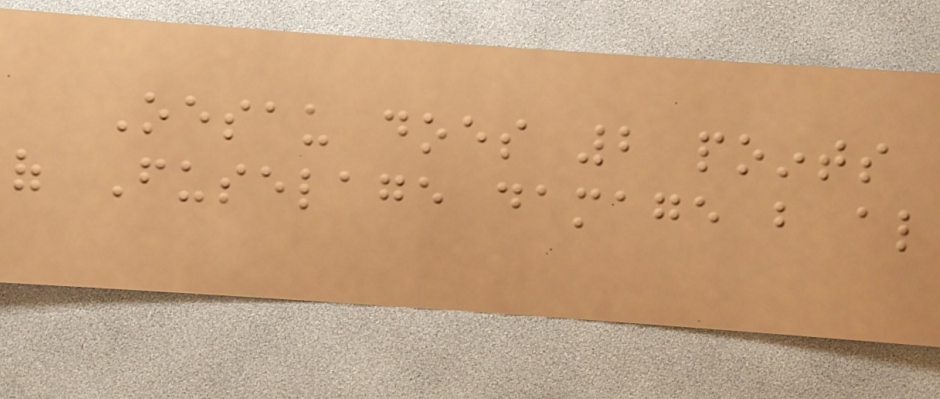Oesau does 2 points
of Fuselage damage but also
